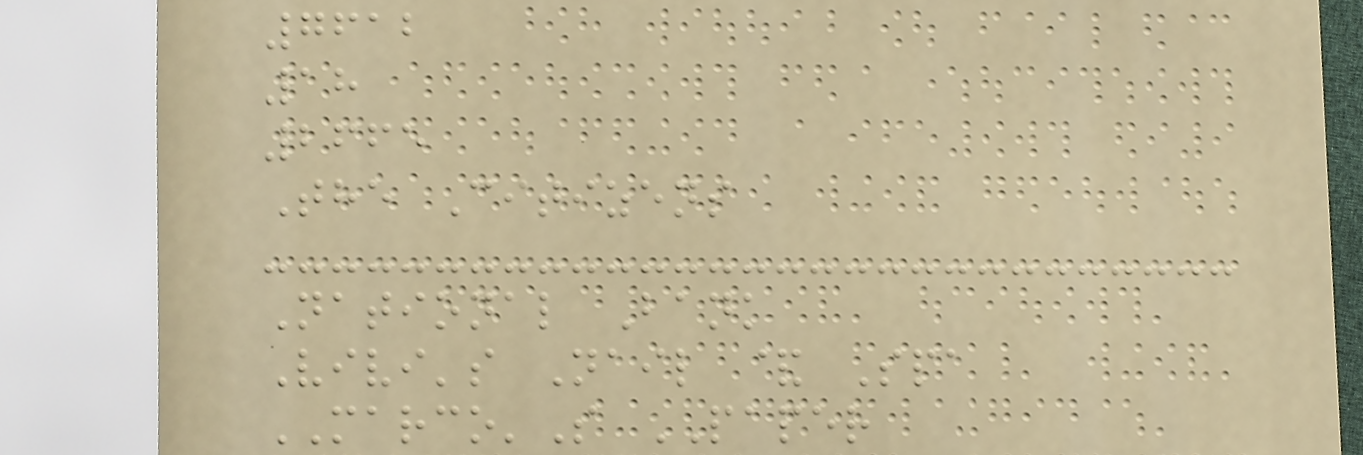7612
18
2665
The Citizens
National Bank
Vivi's Nail & Spa
MARCO'S PAPER
